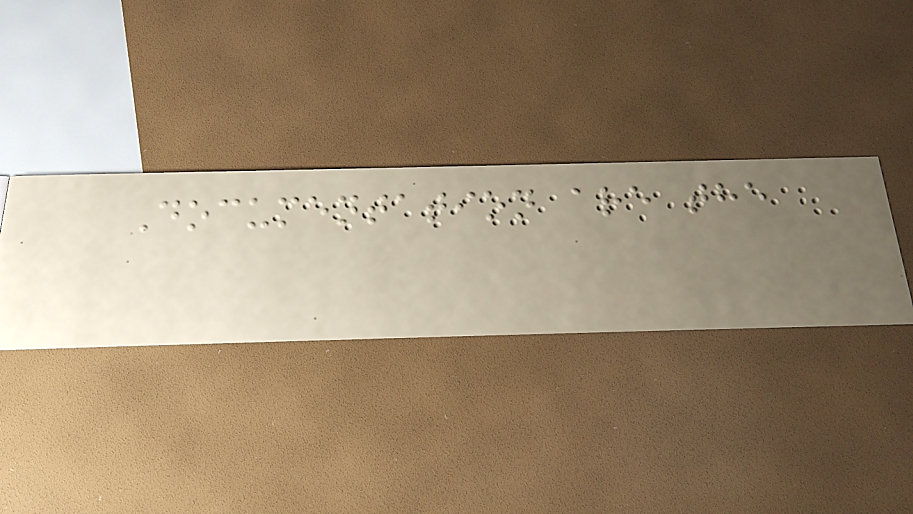Documentation are the
